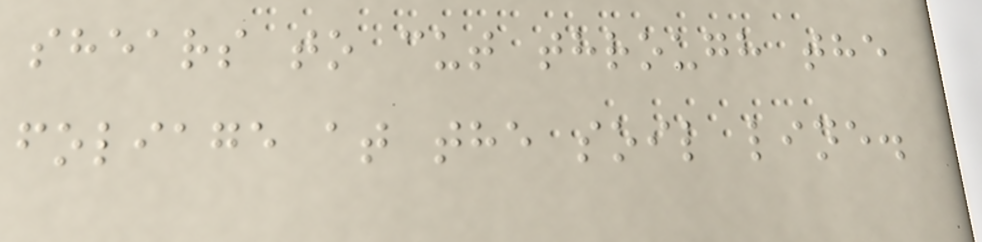shears to cut through the
foliage at the soil line.
